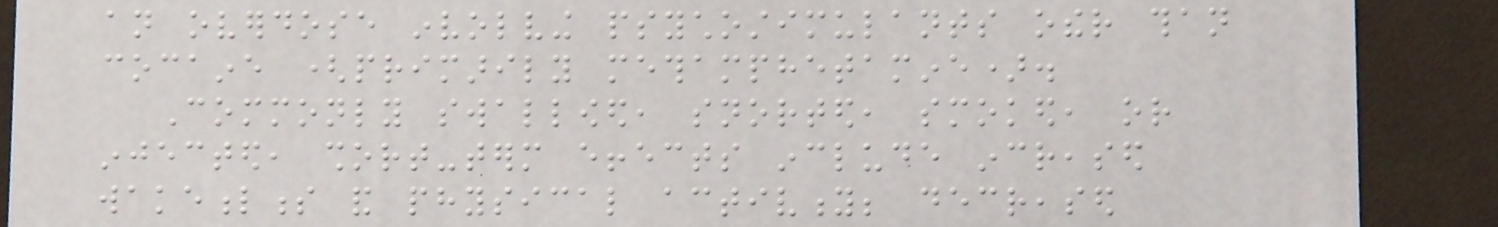an overdose involving psychostimulants other than
cocaine (primarily methamphetamine).
Commonly swallowed, snorted, smoked, or
injected, short-term effects include increased
wakefulness and physical activity; decreased
